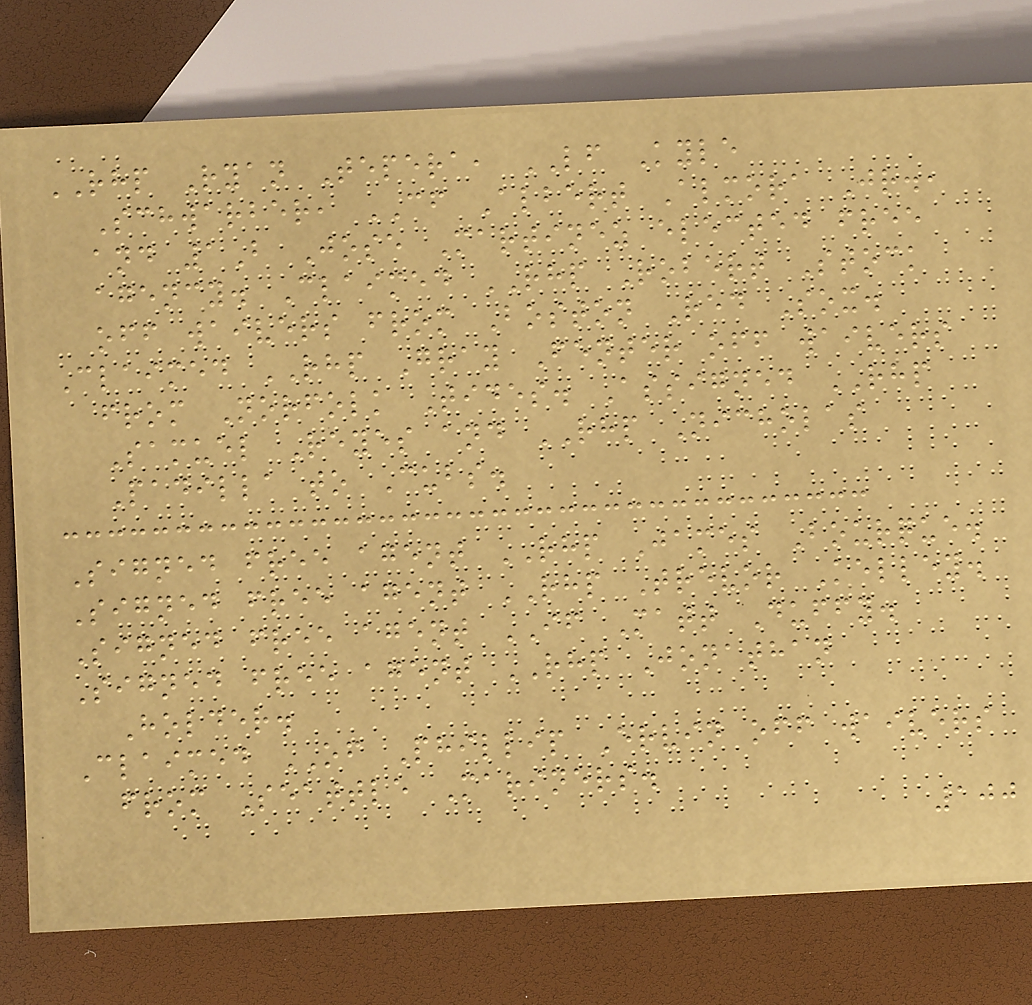RHP Ryan Tepera, LF Kyle
Schwarber, CF Albert Almora Jr.,
and 1B Jose Martinez elected free
agency. Claimed RHP Robert Stock
off waivers from Boston Red Sox.
Claimed RHP Gray Fenter off waivers
from Norfolk Tides. Assigned RHP
Samuel Reyes and RHP Nicholas
Padilla to Cubs.
Signed free agent RHP James Bourque.
Signed free agent RHP Trevor Kelley.
Signed free agent IF Matt Duffy.
Signed free agent RHP Jonathan
Holder.
Claimed OF Phillip Ervin off waivers
from Seattle Mariners.
100
